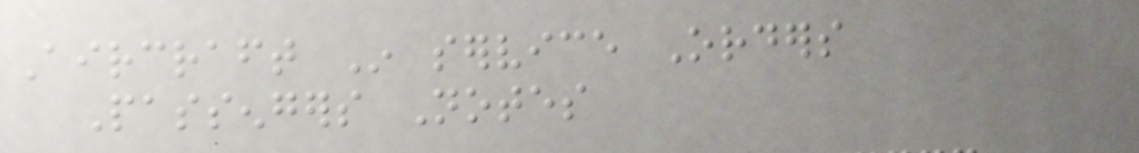Aircraft In service Orders
Passengers Notes
